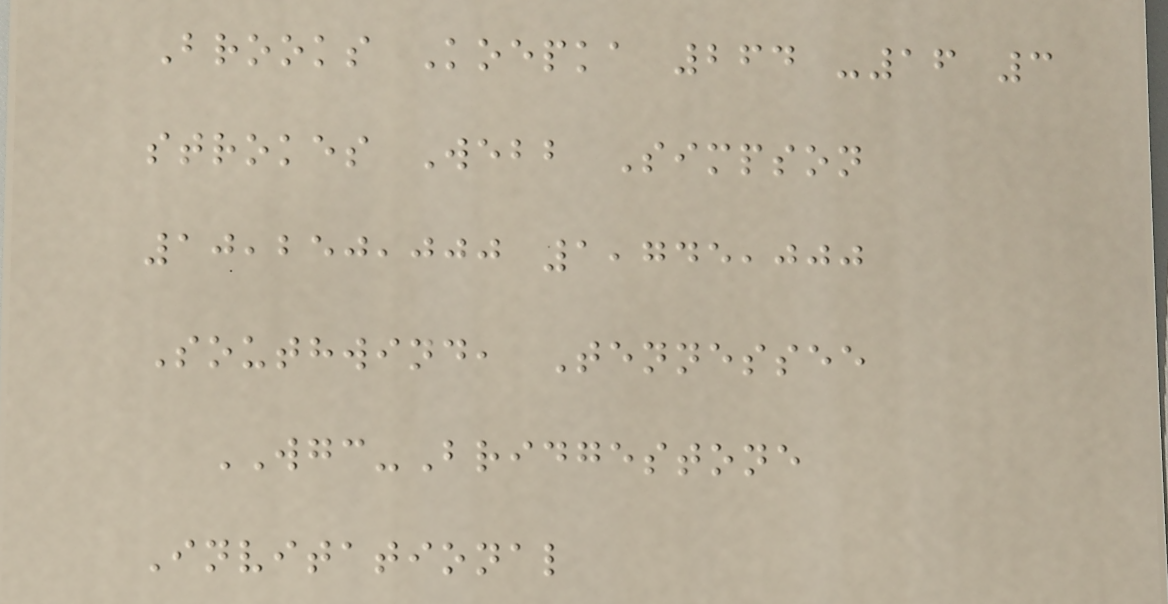Brooks Koepka 264 -16 3
strokes Webb Simpson
10,250,000 1,745,000
Southwind, Tennessee
WGC-Bridgestone
Invitational
